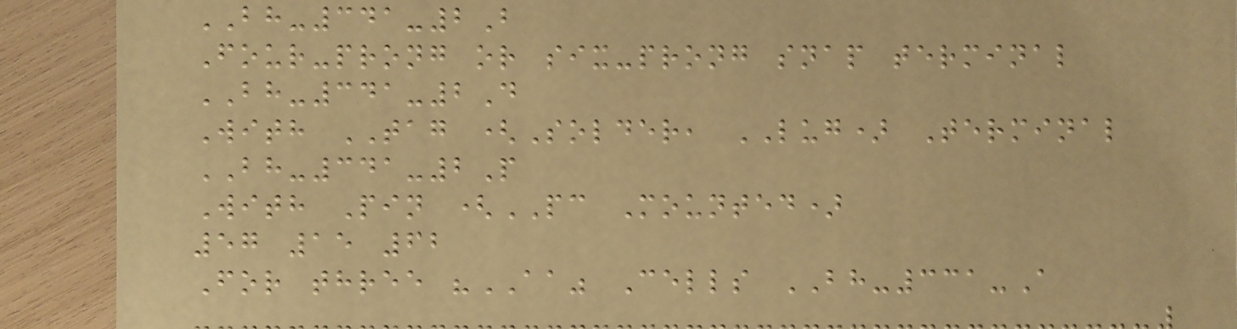BH-341-2B
Four-prong or six-prong snap terminal
BH-341-2D
With TAG (Solder, LUG) Terminal
BH-341-2P
With Pin (PC Mounted)
57 15 62
For three "AA" Cells BH-331-A
